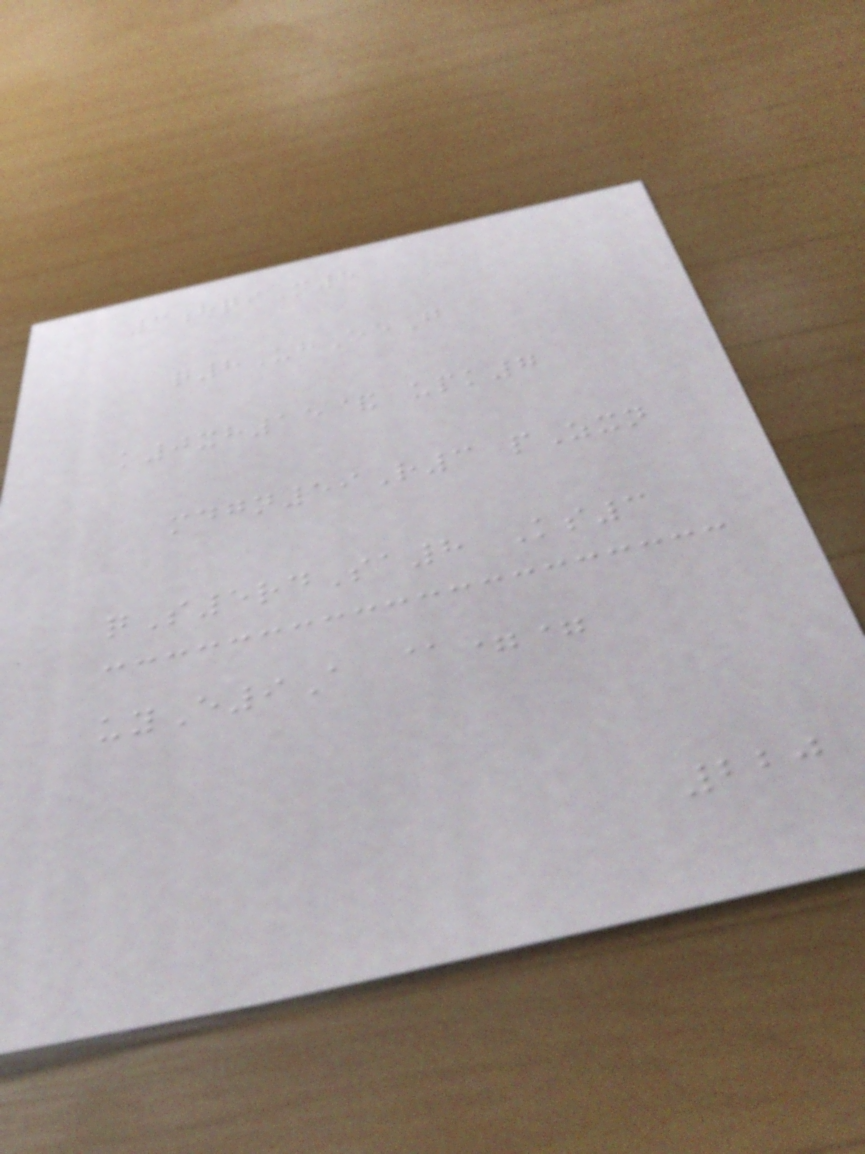3hqiM5
q8UhEeG
k0xh15& upk7
mdgn59R3 pZxn
qS5rdSa8 Ks3
uyE9A @==
220
